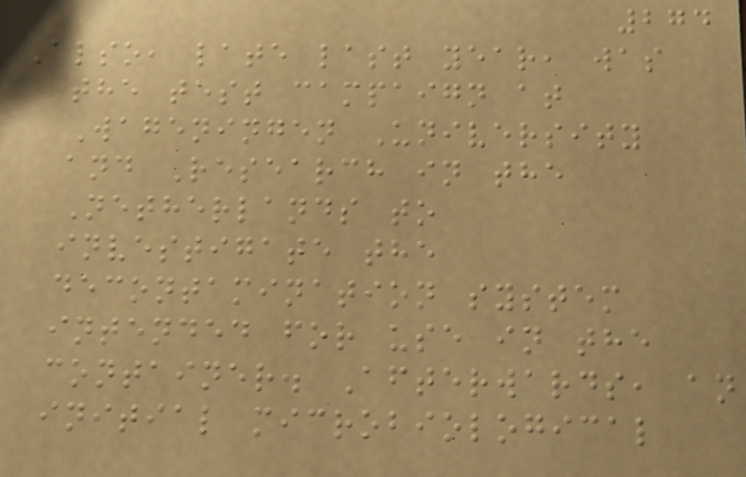274
Also, late last year, was
the test campaign at
Wageningen University
and Research in the
Netherlands to
investigate the
decontamination system
intended for use in the
container. Afterwards, an
initial microbiological
